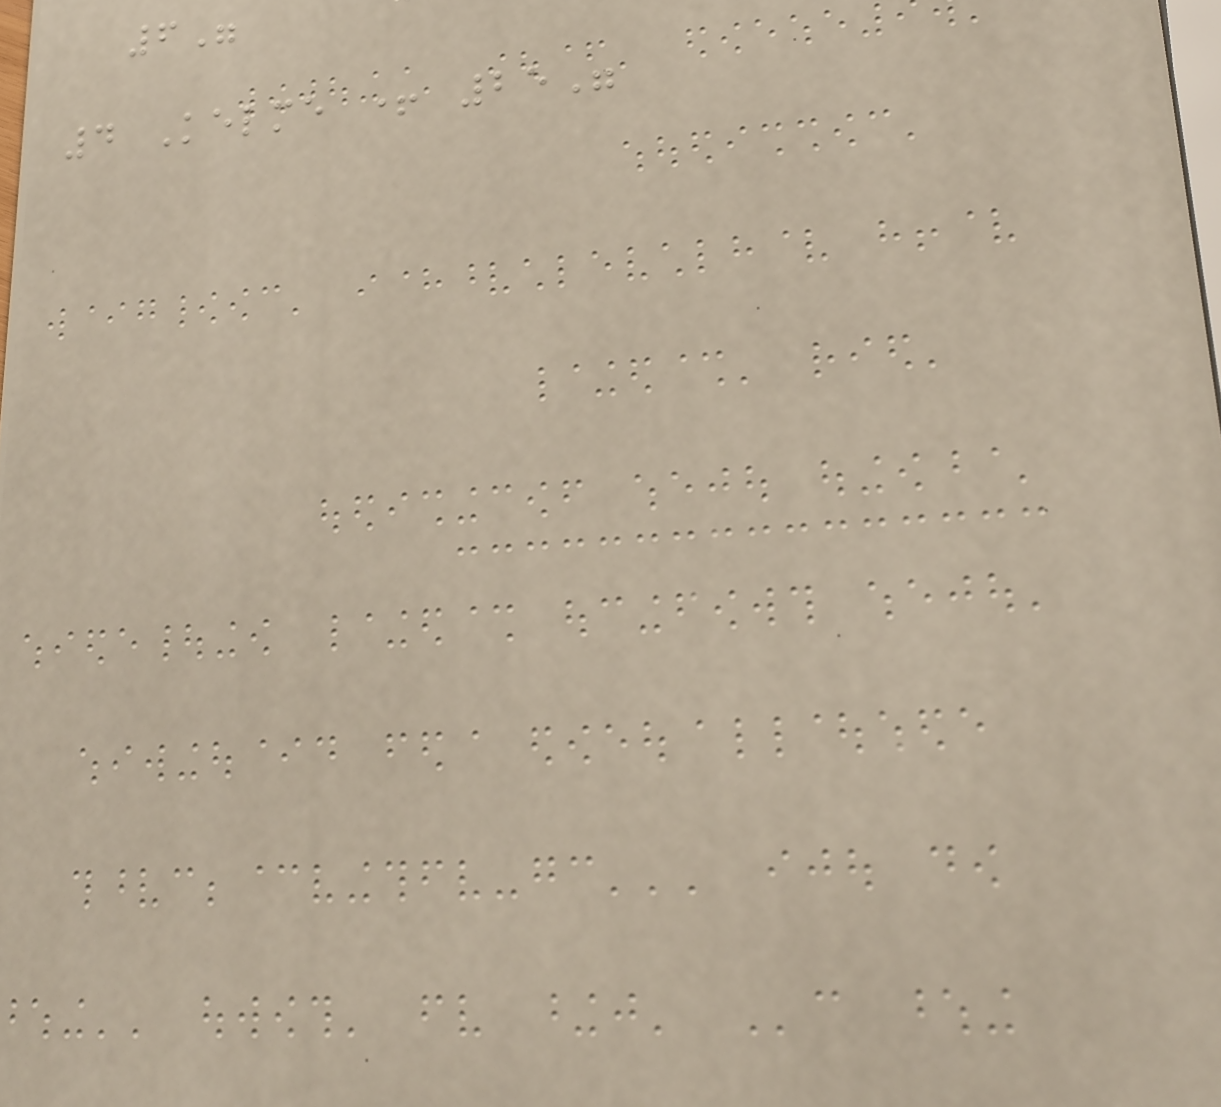6"
4 Kelme + 25"
